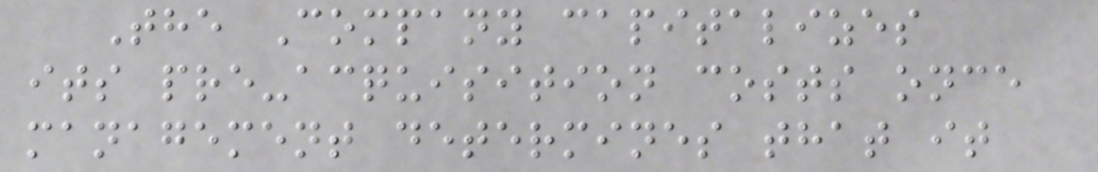The Company capitalizes
its pre-acquisition costs once
management determines that it
